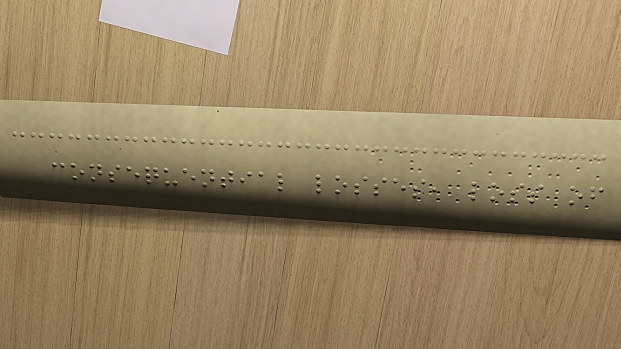consequential losses, loss of
